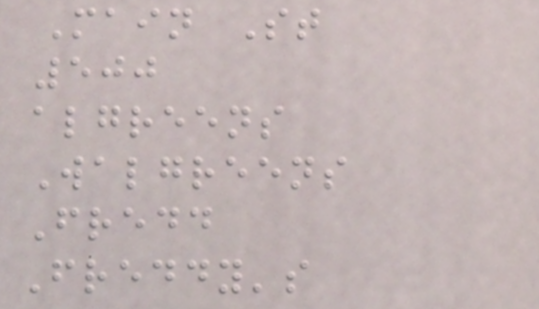Main St
500
algreens
Walgreens
Fredd
Freddy's
